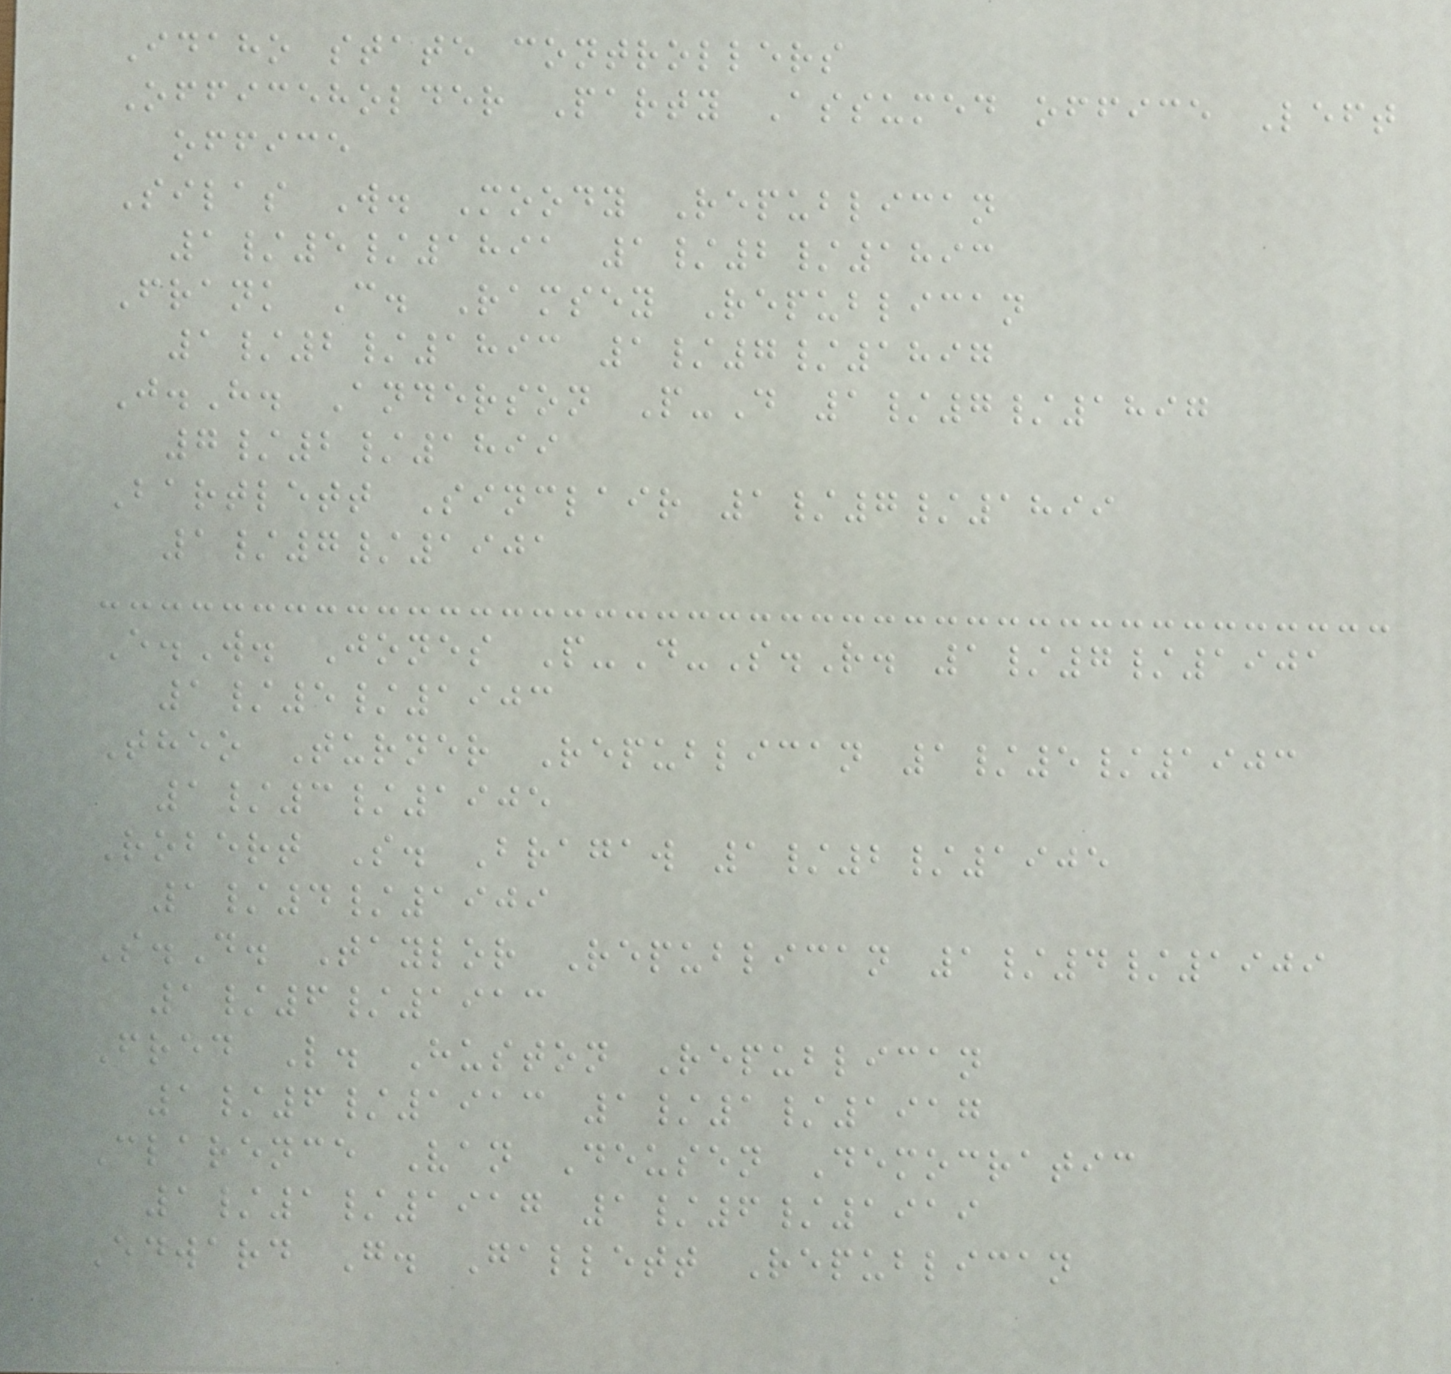Idaho state controllers
Officeholder Party Assumed office Left
office
Silas W. Moody Republican
1/5/1891 1/2/1893
Frank C. Ramsey Republican
1/2/1893 1/7/1897
J.H. Anderson P-D 1/7/1897
7/2/1899
Bartlett Sinclair 1/7/1899
1/7/1901
E.W. Jones P-D-S.R. 1/7/1901
1/5/1903
Theo Turner Republican 1/5/1903
1/3/1905
Robert S. Bragaw 1/2/1905
1/4/1909
S.D. Taylor Republican 1/4/1909
1/6/1913
Fred L. Huston Republican
1/6/1913 1/1/1917
Clarence Van Deusen Democratic
1/1/1917 1/6/1919
Edward G. Gallett Republican
